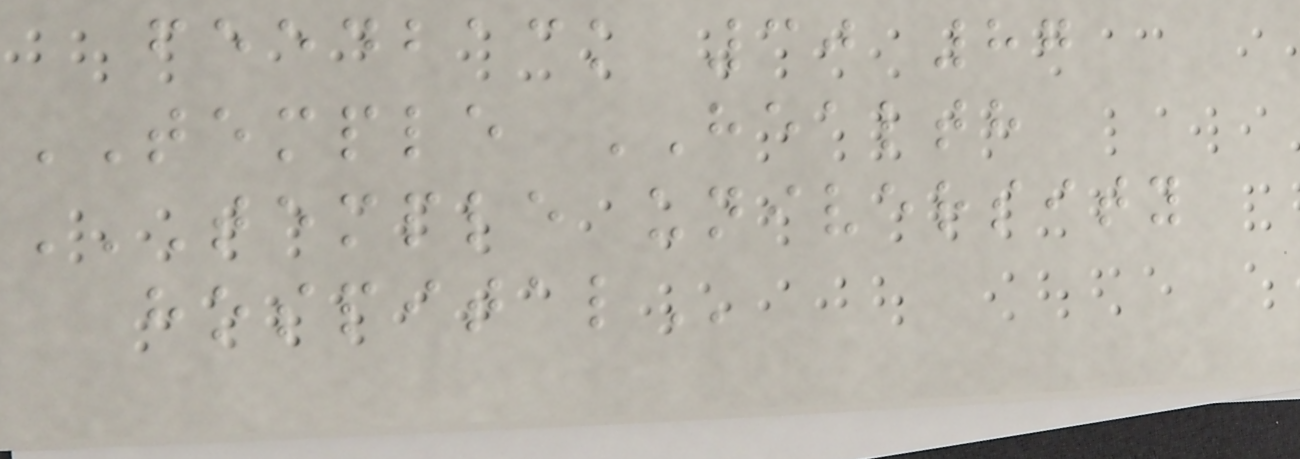feedback 30 87
TEMPLE HEALTH
TEMPLE UNIVERSITY
HOSPITAL
